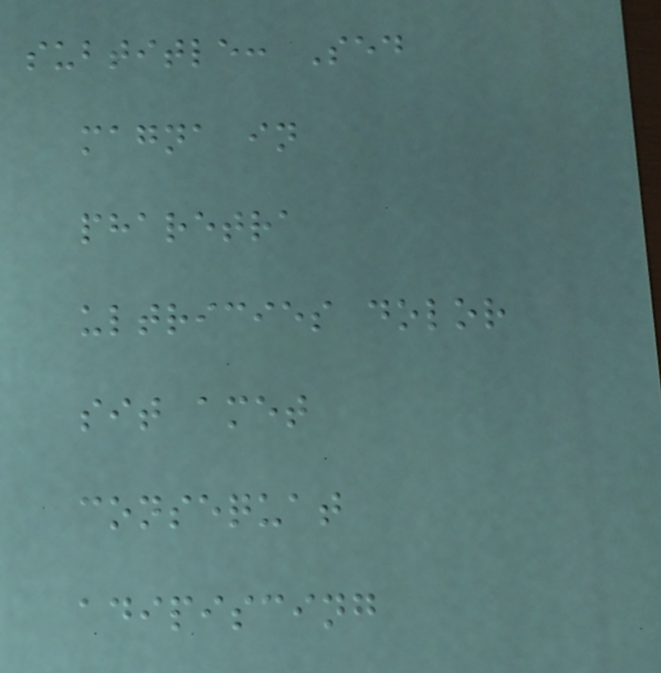subtitle: Sed
magna in
pharetra
ultricies dolor
sit amet
consequat
adipiscing
